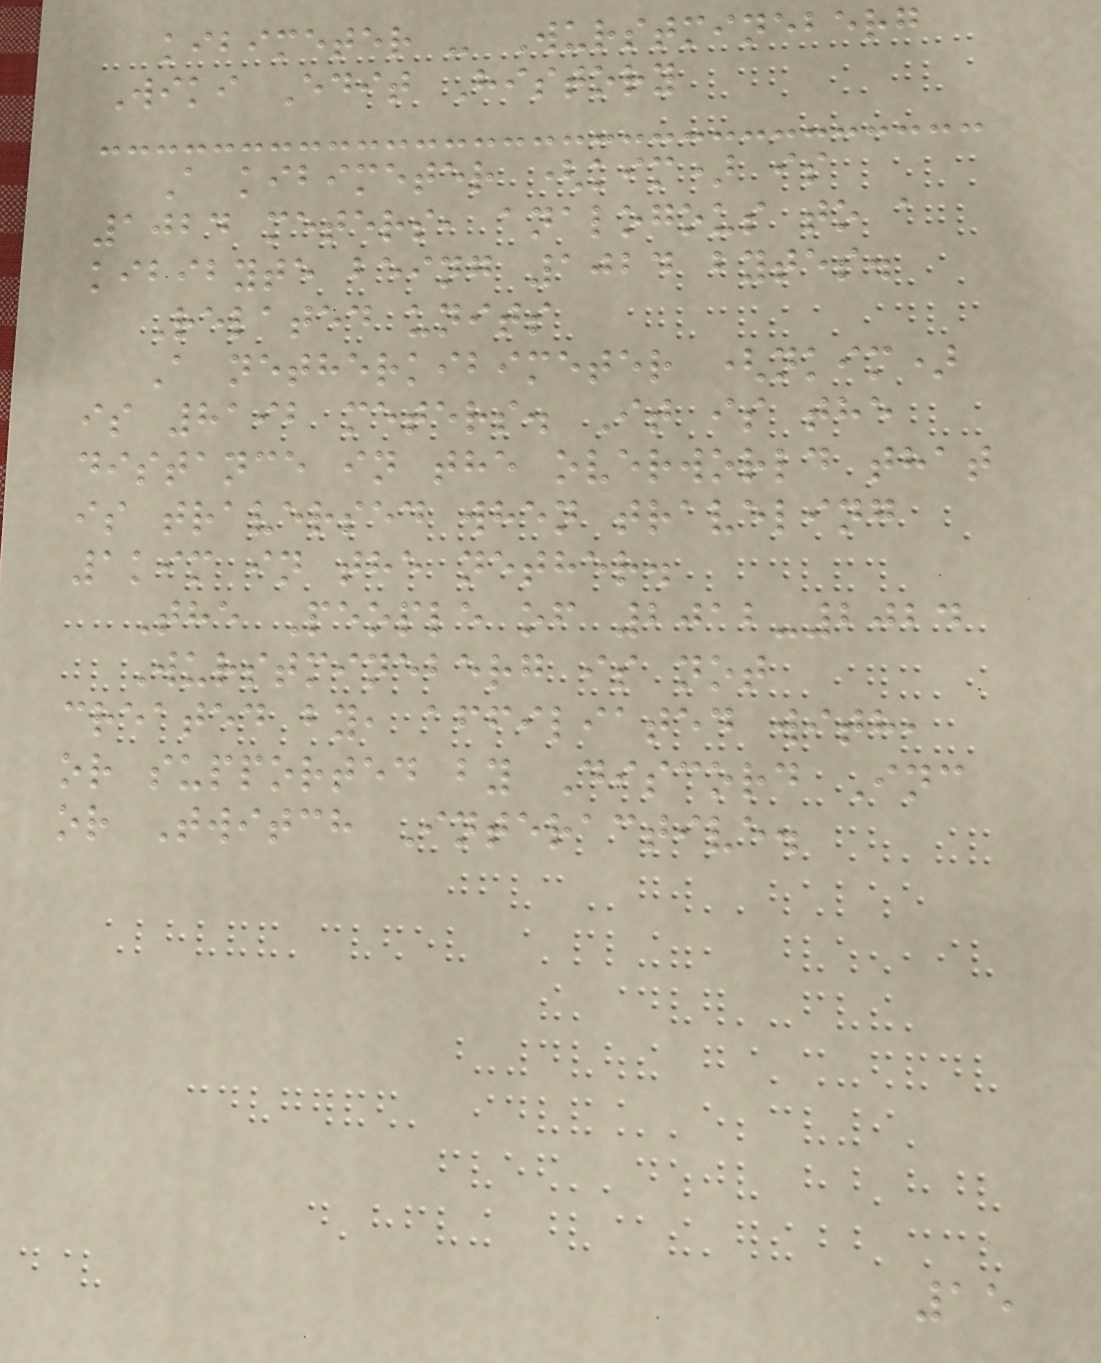kibimeter - Wurstmineberg
Wiki Edit History
A kibimeter (kim) is
1024 meters, analogous to a
kibibyte being 1024 bytes.
Related units
A netherkibimeter (nkim)
is 8192 meters. It is the
distance in the overworld that
is traversed when traveling
1kim in the nether.
The People of 2012-2024
Wurstmineberg is not
created by, affiliated with,
or supported by Discord Inc
or Twitch Interactive.
15
